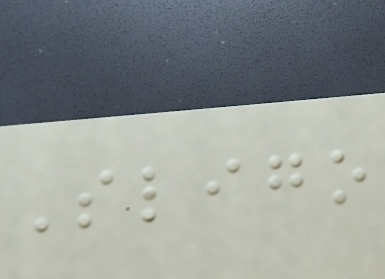Sligo
